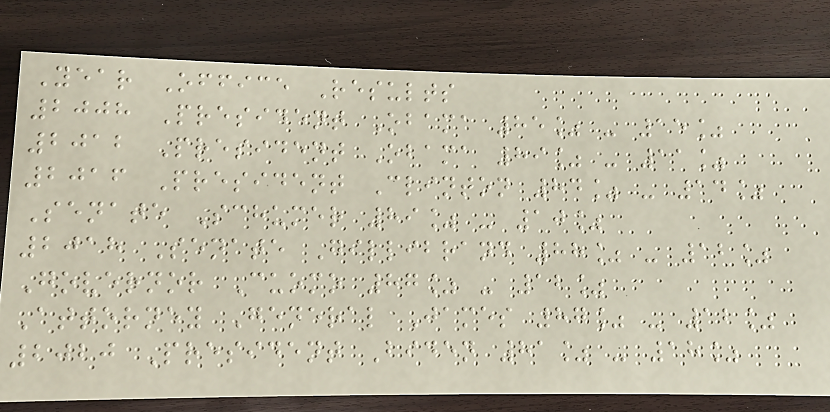Year Office Results
2008 President Obama 85% - 15%
2012 President Obama 89% - 11%
2016 President Clinton 84% - 14%
Senate Schumer 89% - 10%
2018 Senate Gillibrand 88% - 12%
Governor Cuomo 87% - 12%
Attorney General James 87% - 12%
2020 President Biden 81% - 18%
